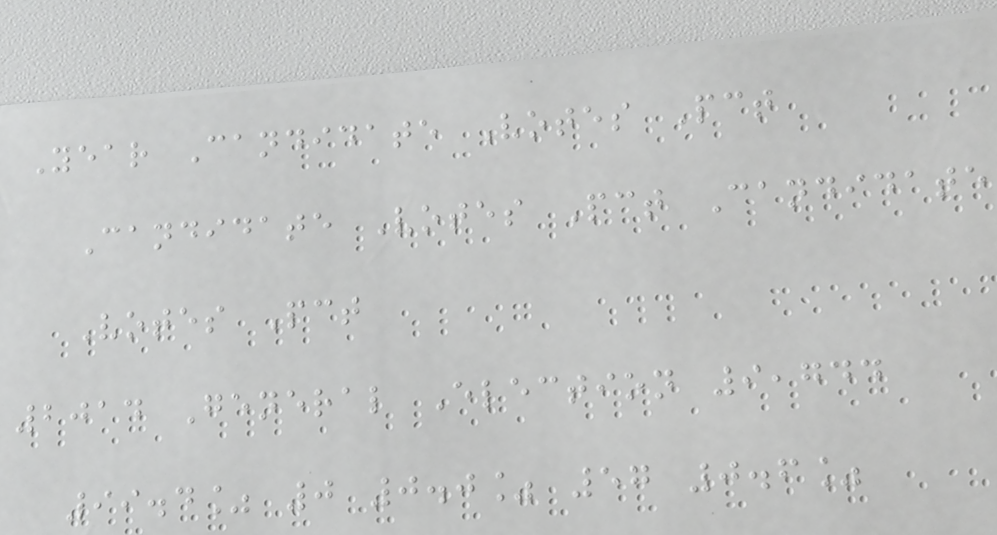Year Candidate Votes Pct
Candidate Votes Pct Candidate
Votes Pct
2014 General Election 9,744
99.4% 0 0.0% 57 0.6%
